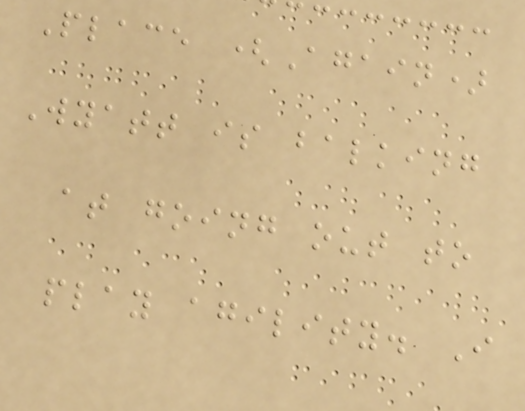Place (Again)
Wyatt is balking
at going out to
play agility. I
